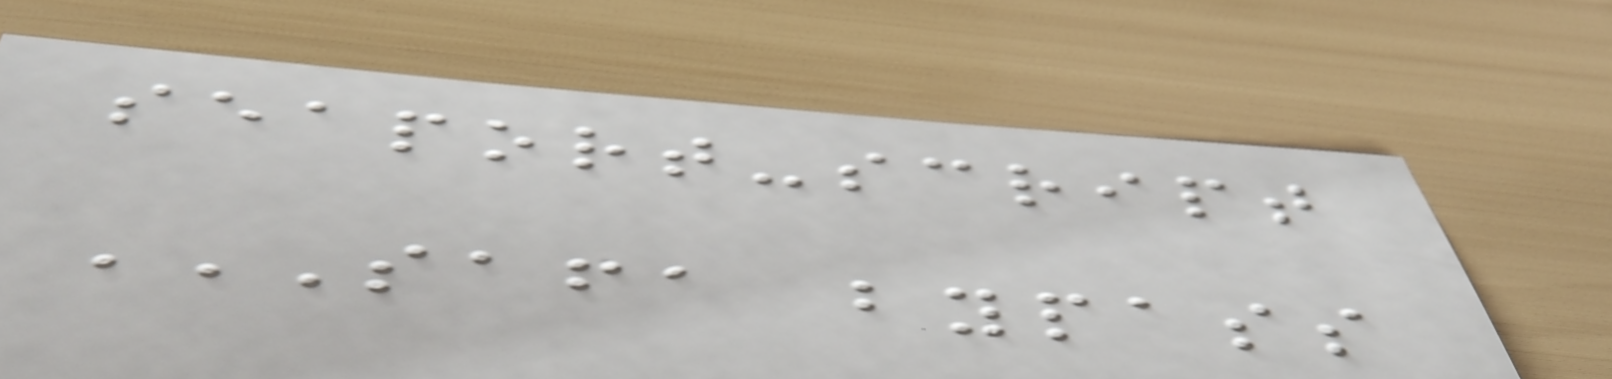seaport-script
SAFA BYPASS
